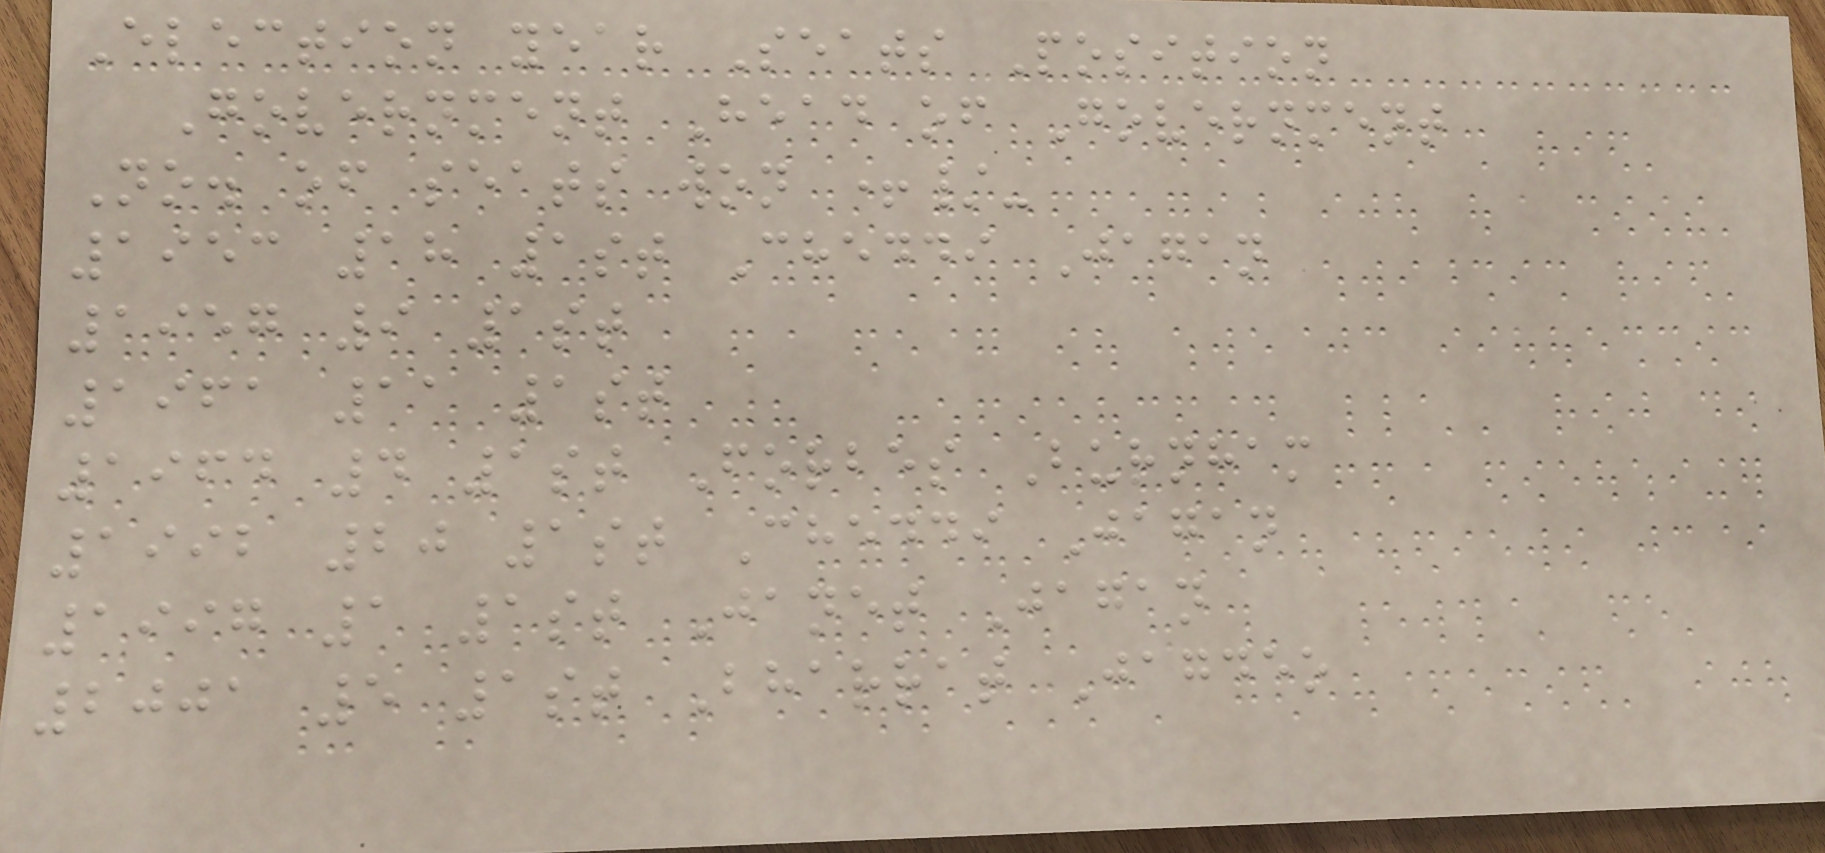Election year Seats Position
Government Head of Government
No. of seats won +/-
1953 18 1st Cheddi Jagan
1957 9 1st
1961 11 1st
1964 4 1st Forbes Burnham
1992 20 1st Cheddi Jagan
1997 1 1st Janet Jagan
2001 5 1st Bharrat Jagdeo
